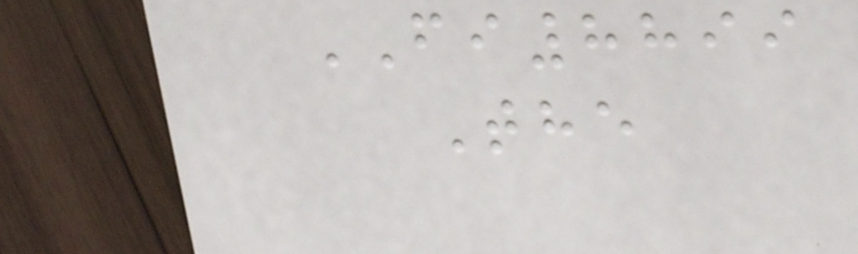FI8899
The
